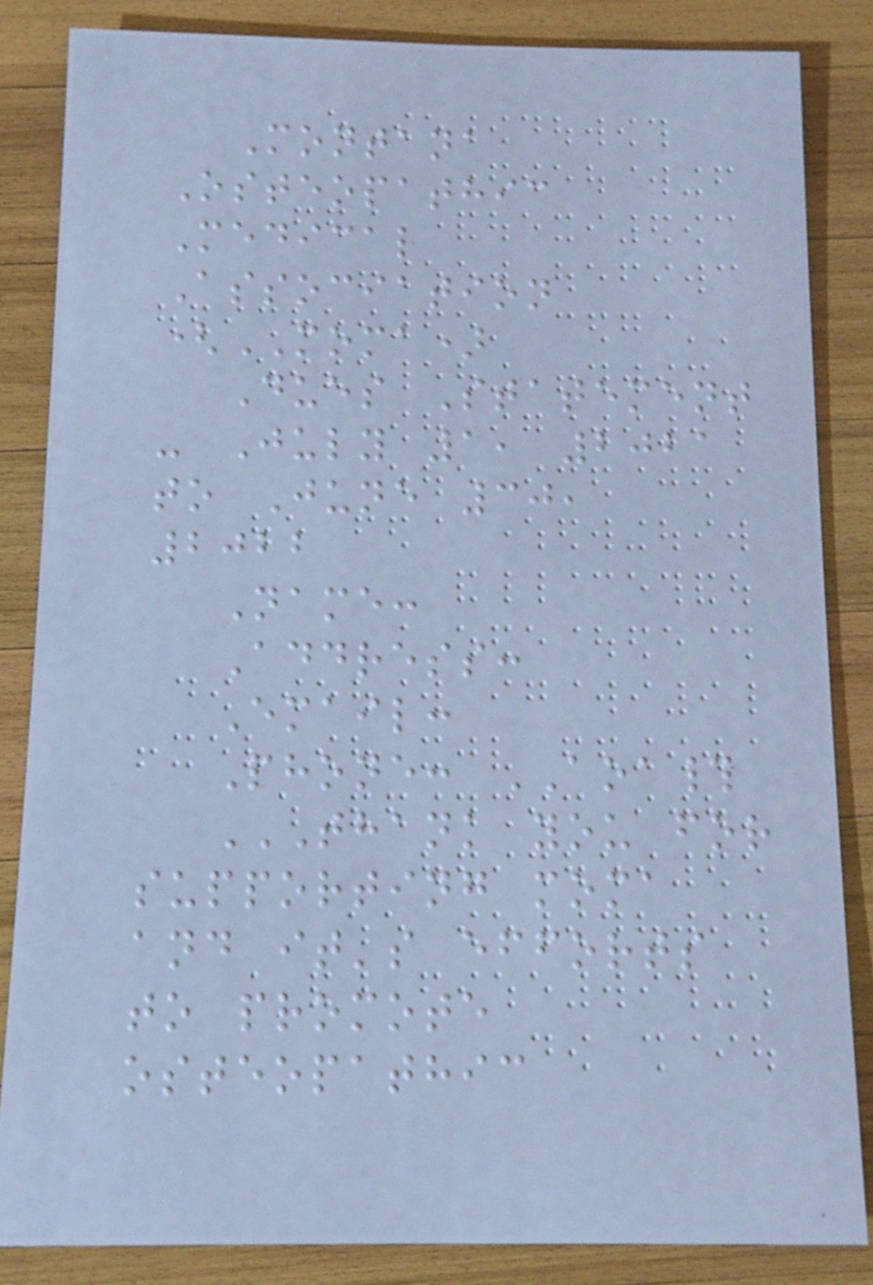Montana
Osteopathic
Medical
Association
(MOMA)
Dues Statement
- July 1, 2021
to June 30,
2022
Name:
Address:
Email:
Phone: AOA#
THANK YOU FOR
SUPPORTING MOMA
AND IT'S EFFORTS
TO PROMOTE
OSTEOPATHIC
